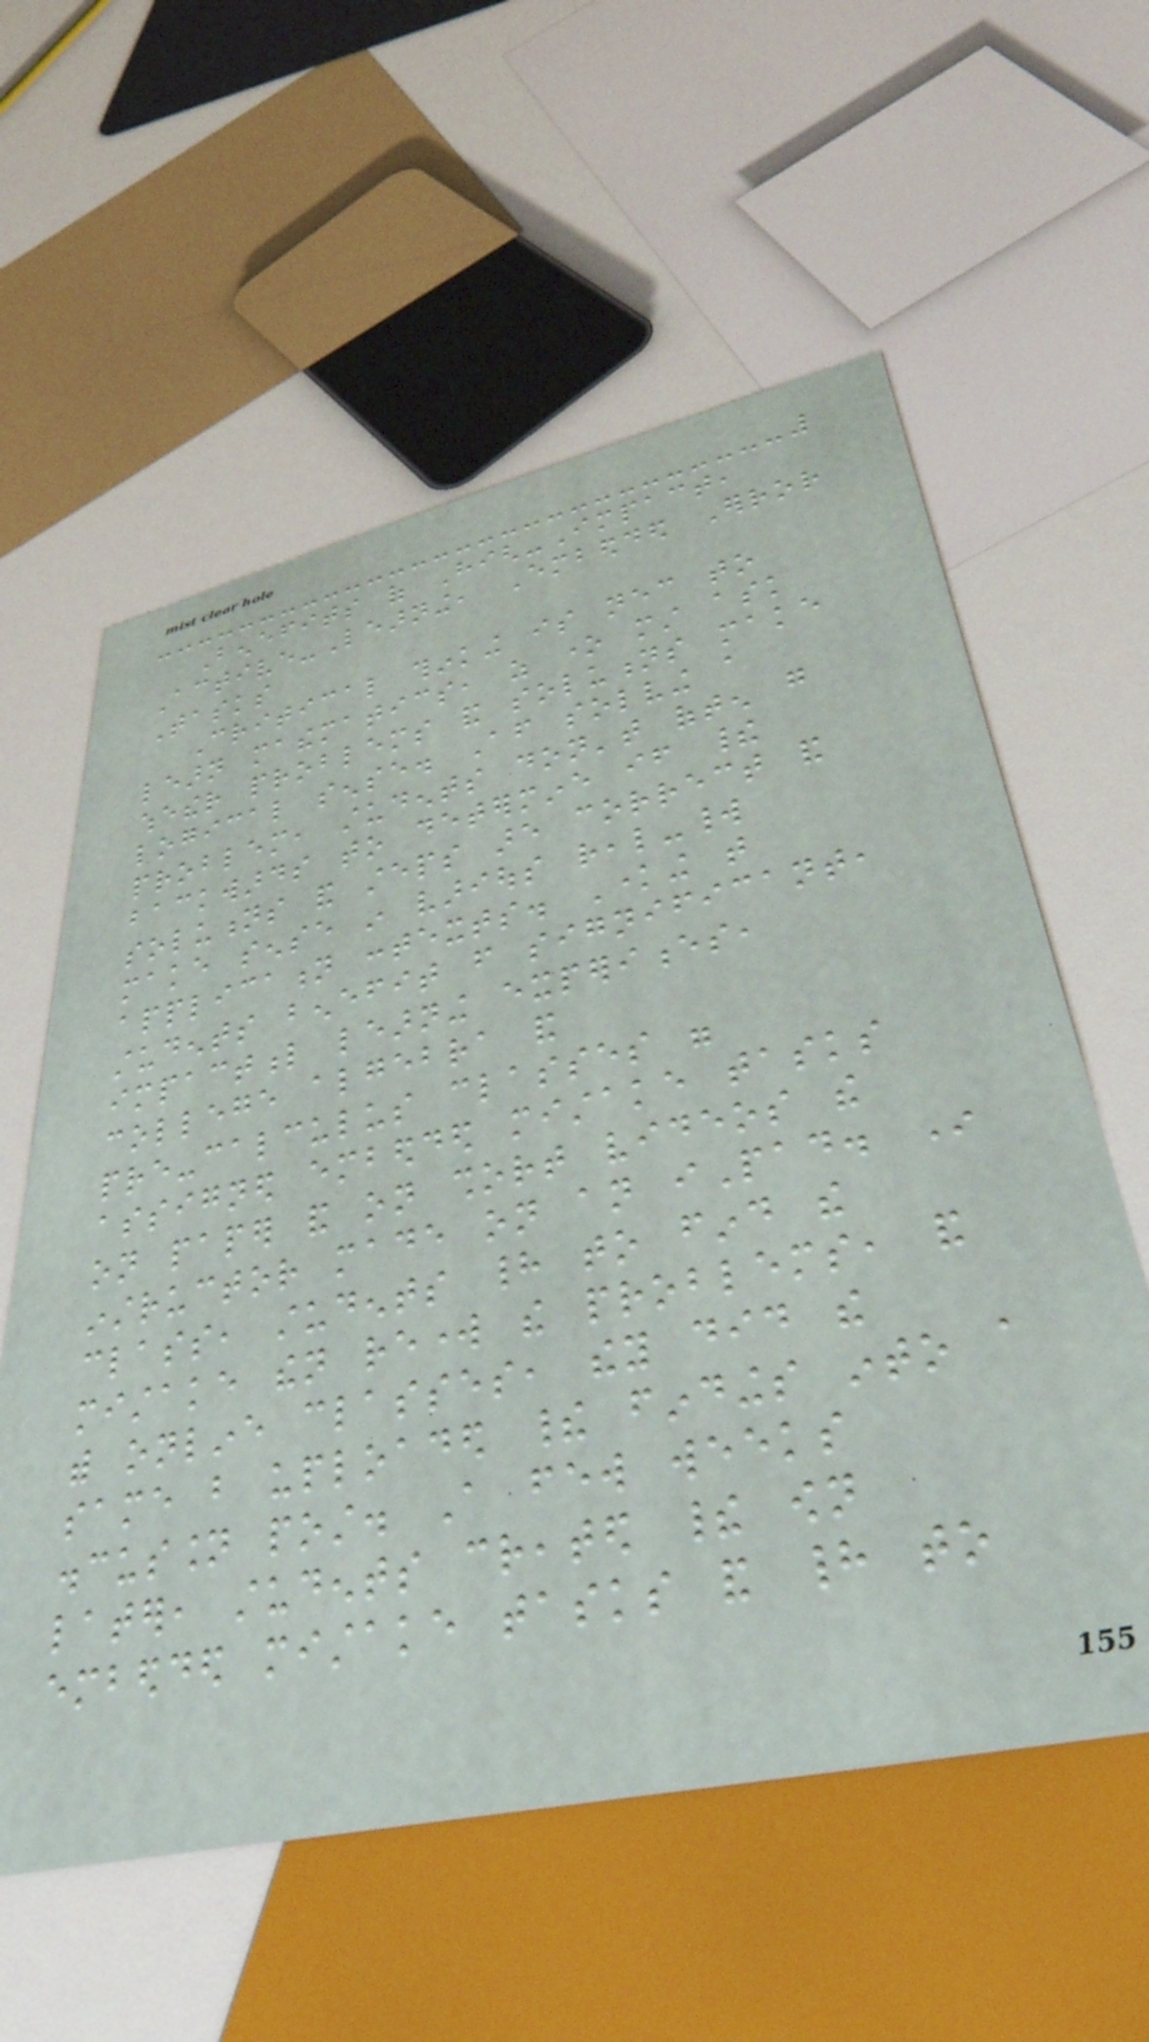Benefits of High-Impact,
Active-Learning, Embedded Error
Tasks
Critical thinking is necessary to
learn mathematics, as one must ask
whether problems and solutions make
logical sense. After solving a
problem, students don't often go
backwards to determine if their
solutions and steps are correct and
make sense in various real-world
application contexts. Knowing that
students benefit from significant,
impactful learning experiences,
college algebra and
pre-calculus classes were
assigned embedded mistake tasks
on paper and on short videos the
instructor made on an iPad. In
class, students had to find the
mistake then rework the problems, and
with online classes, they did the
same but uploaded their findings into a
discussion post. A few weeks
later, students created their own
embedded mistake tasks and had to
